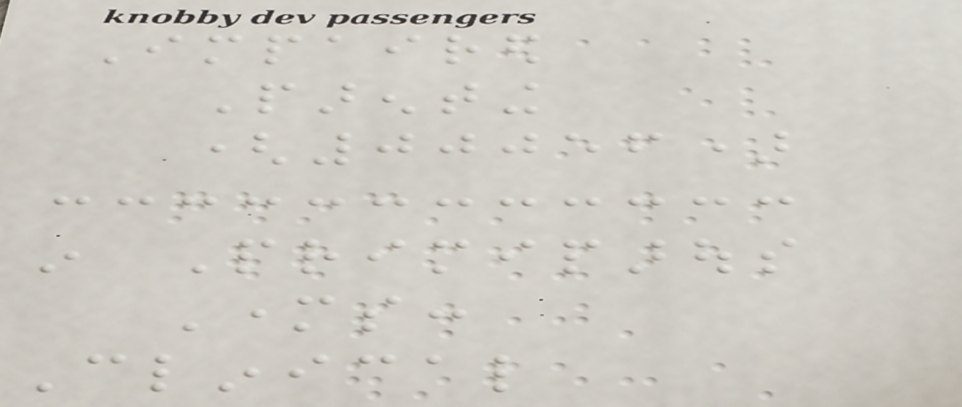Impaired
Parenting
(00056)
in Primiparous
Mothers:
Clinical
